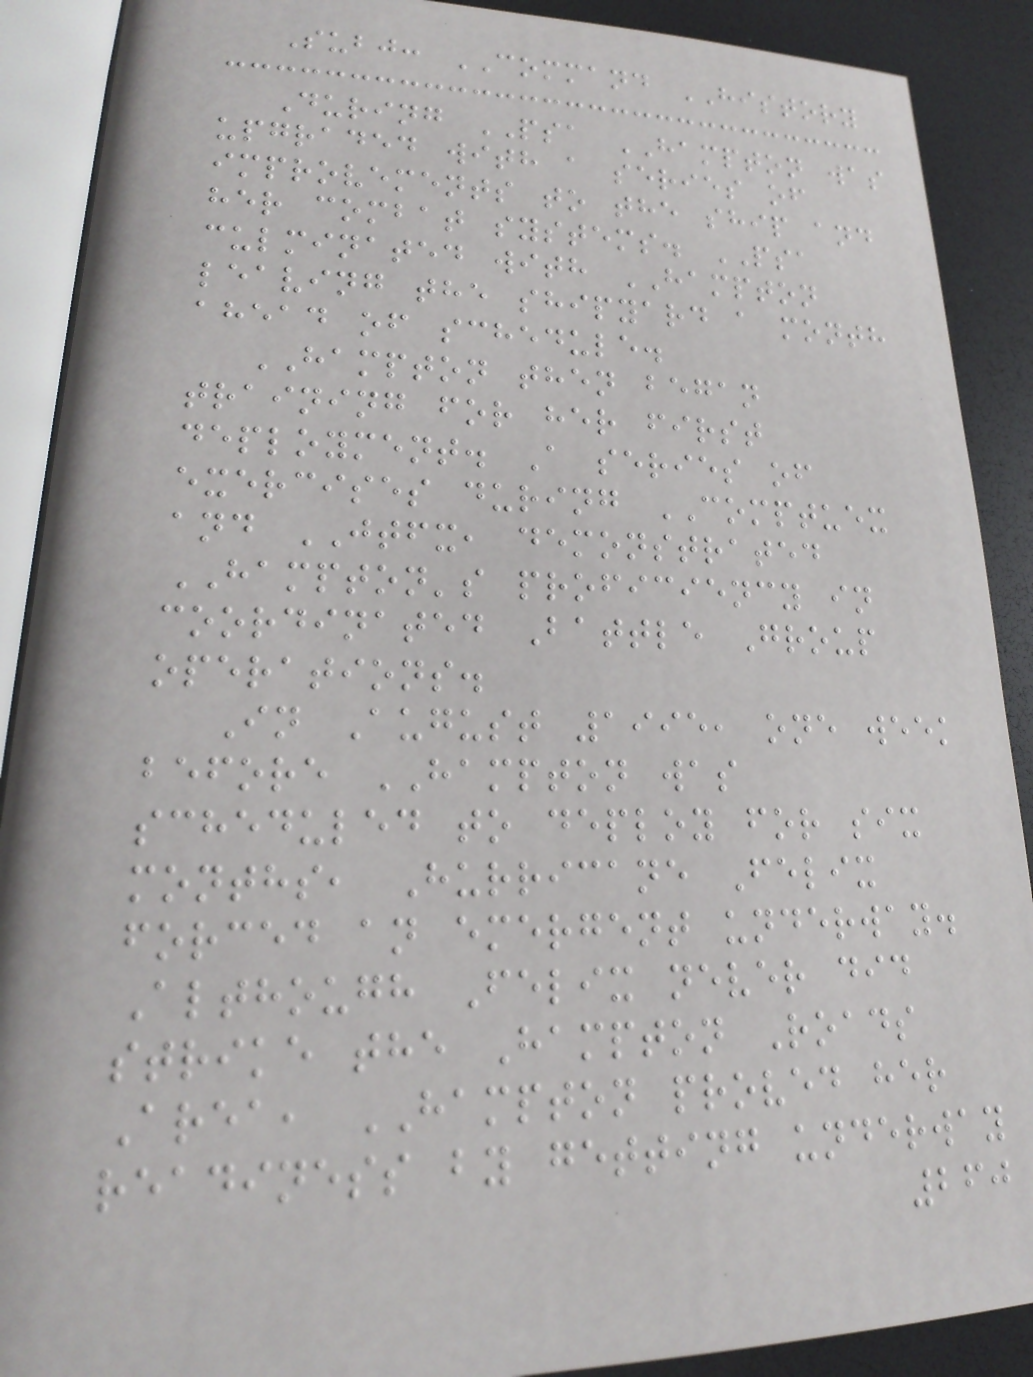Subj: COMMAND HISTORY
During PSA HAMPTON was
upgraded with a series of
improvements to the ship and
her combat systems. PSA
culminated with HAMPTON
leaving the shipyard a month
ahead of schedule.
HAMPTON then began
training for her first
deployment. A series of
exercises during COMPTUEX
and JTFX, demonstrated
HAMPTON's proficiency in
coordinated Battle Group
operations.
In August 1995, one week
before HAMPTON was
scheduled to deploy for six
months, Hurricane Felix
forced an emergent underway.
Although Felix never did
strike the Hampton Roads
Area, HAMPTON proved her
readiness by getting underway
260
